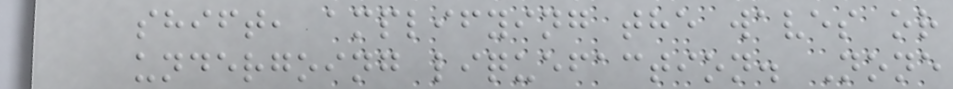shift, amplifying the waves or
undergoing liquefaction. None
